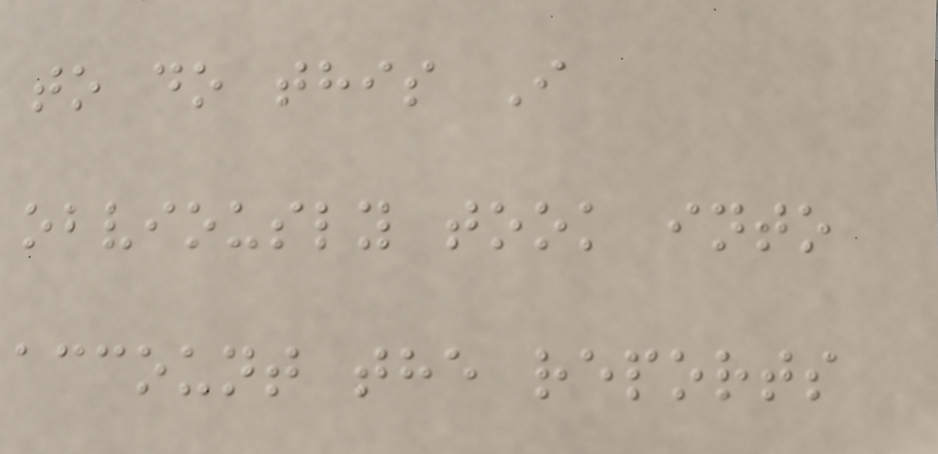to do this I
obviously took into
account the reports
